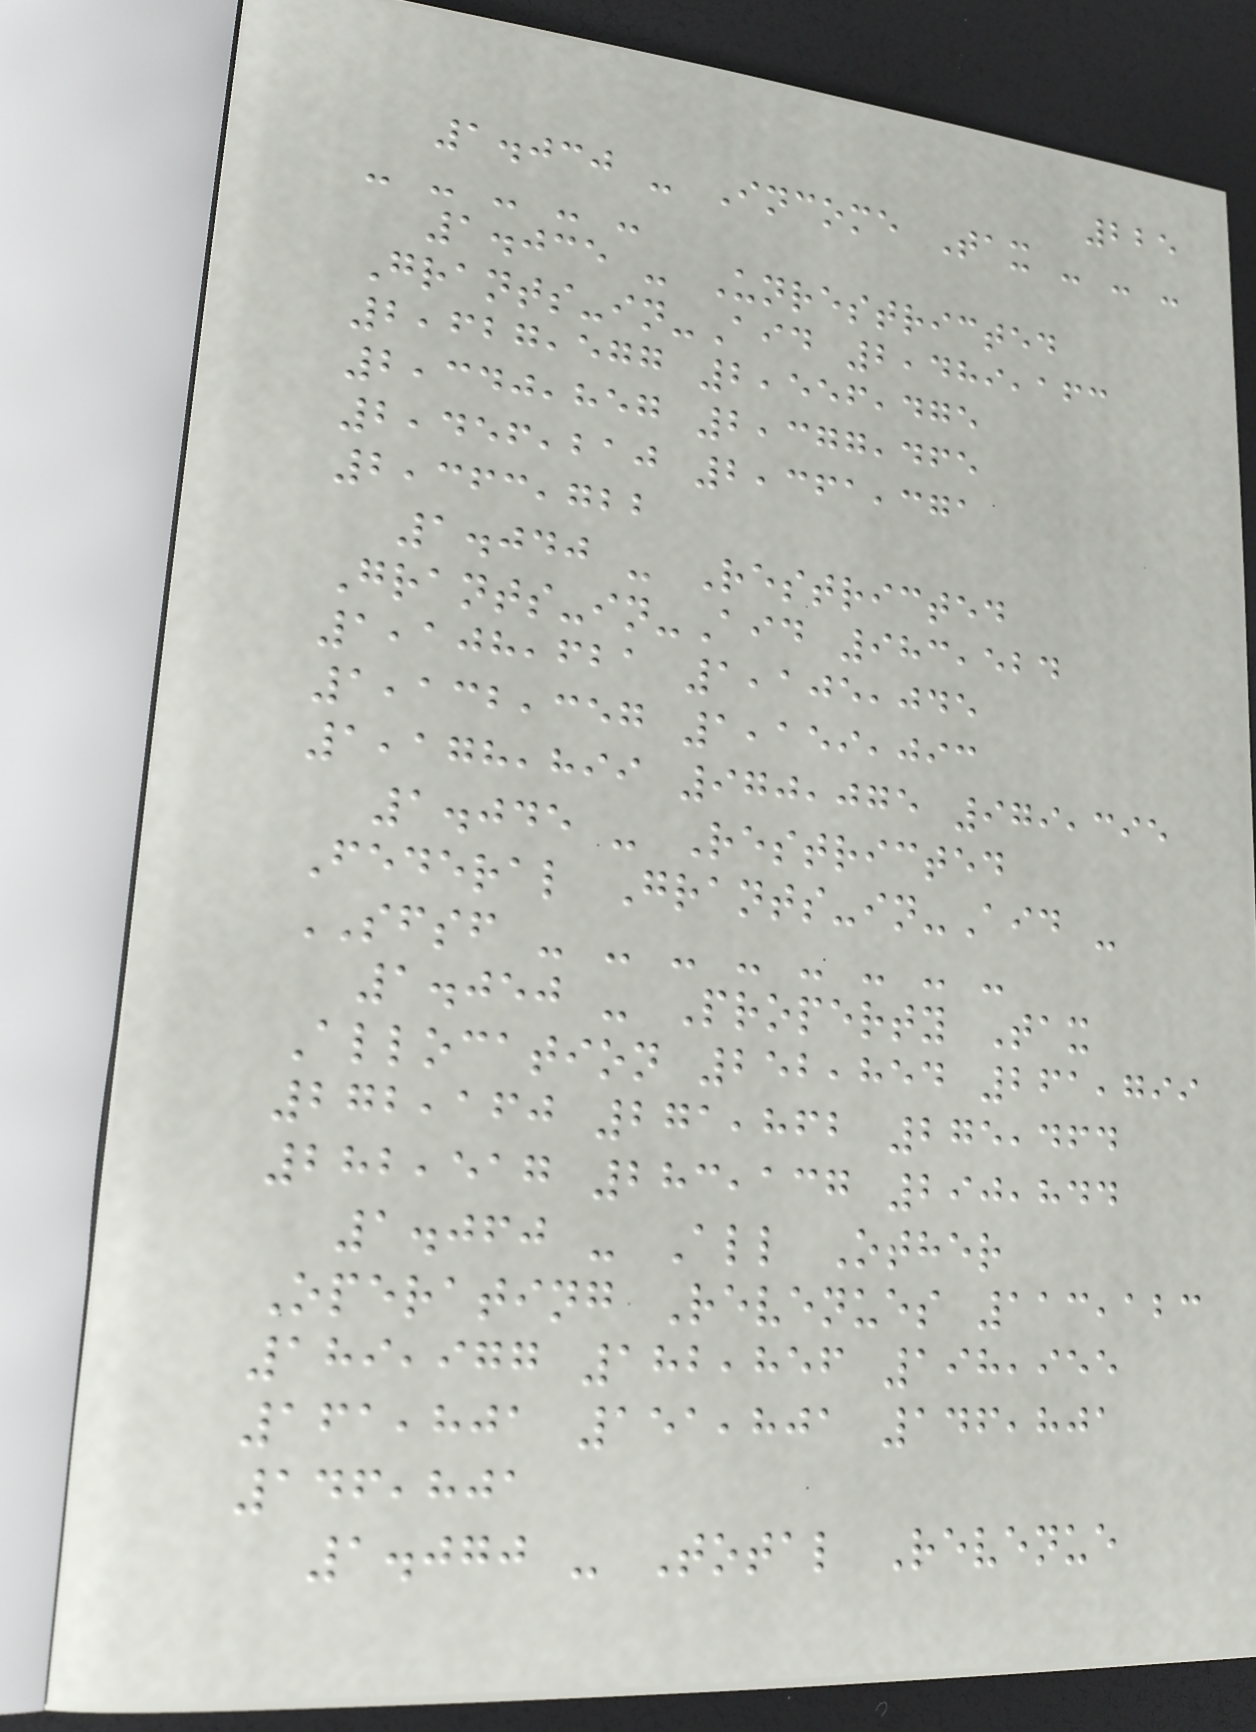225
1.030 - Income Tax - - -
- - - - -
1.035 - Unrestricted
Grants-in-Aid 2,489,163
2,627,577 2,556,475
2,340,857 2,377,465
2,456,210 2,361,371
2,363,722
1.040 - Restricted
Grants-in-Aid 983,524
1,108,621 1,105,045
1,132,357 1,159,093
1,178,899 970,075 979,395
1.045 - Restricted
Federal Grants-in-Aid -
SFSF - - - - - - - -
1.050 - Property Tax
Allocation 252,854 261,799
272,160 271,862 275,464
282,517 283,137 290,844
1.060 - All Other
Operating Revenues 113,123
189,977 182,856 198,955
161,801 151,801 146,801
146,801
1.070 - Total Revenue
